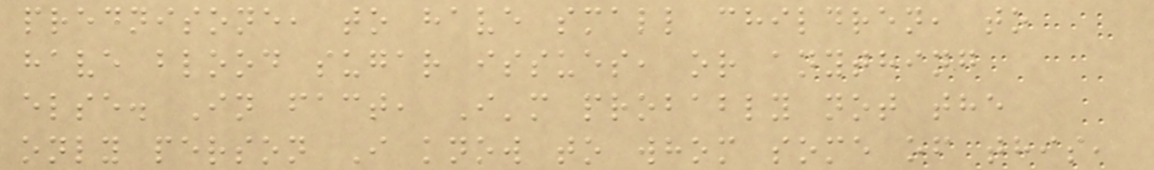prednisone, to have small children, to
have blood sugar issues, or anything
else. In fact, I'm probably not the
only person I know to whom some of this,
